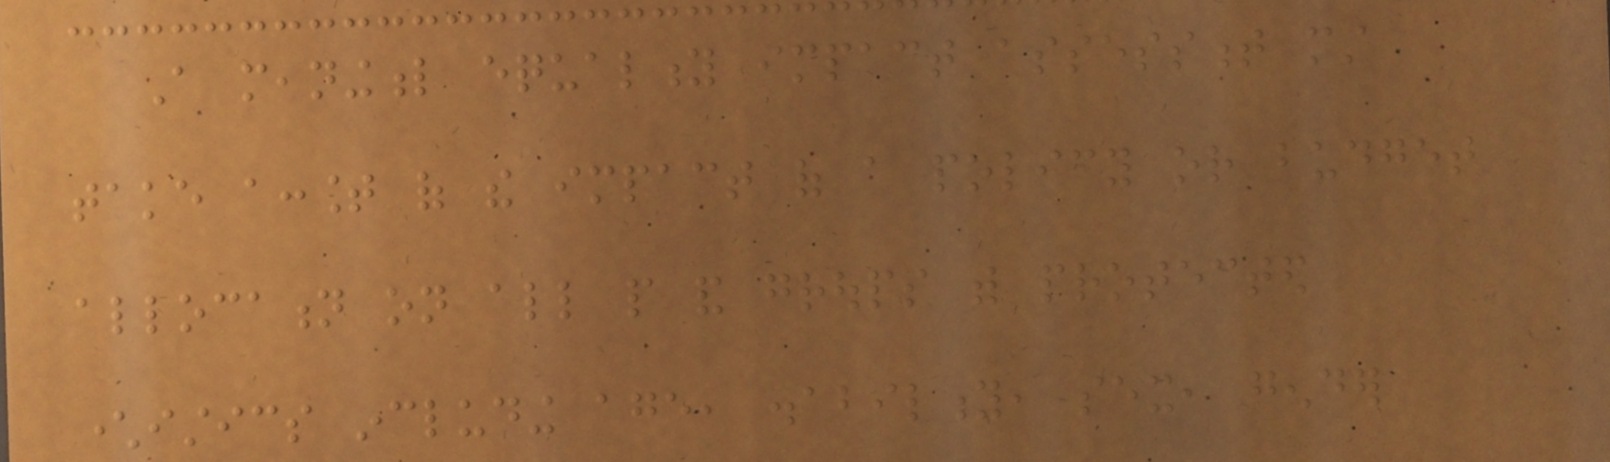A meaningful equality impact assessment must
take account of the impact of a policy or budget
allocation on all people and groups with protected
characteristics including age, disability, sex, gender
